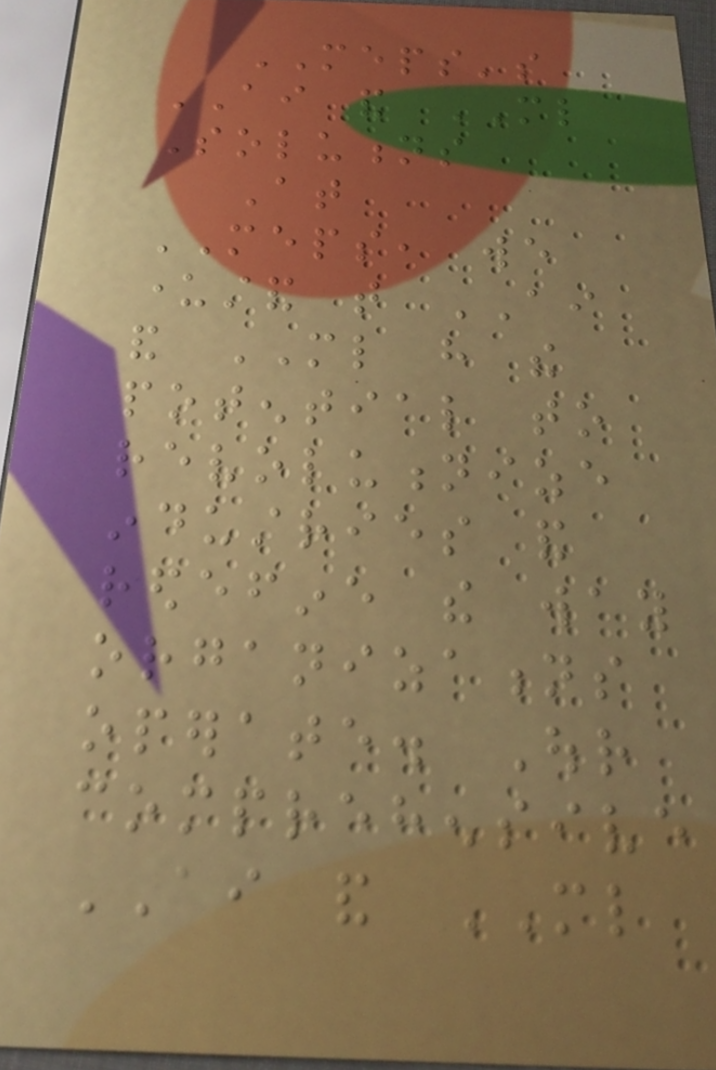MEPS's
AI and ML
Solutions
At
MEPS, we
understand that AI
and ML have the
potential to
revolutionize
industries and
redefine the way
organizations
operate. Our
comprehensive
AI and ML
